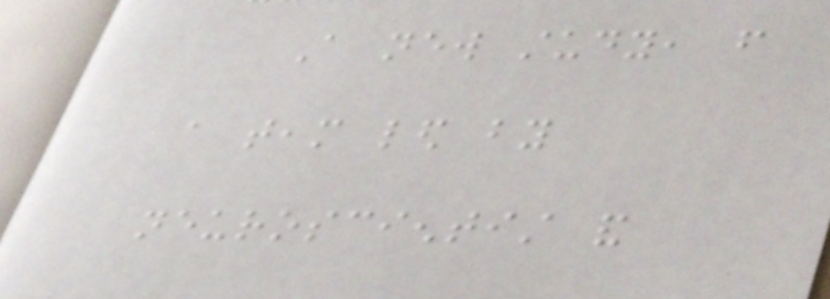A new study, from
a team led by
neuroscientist and
